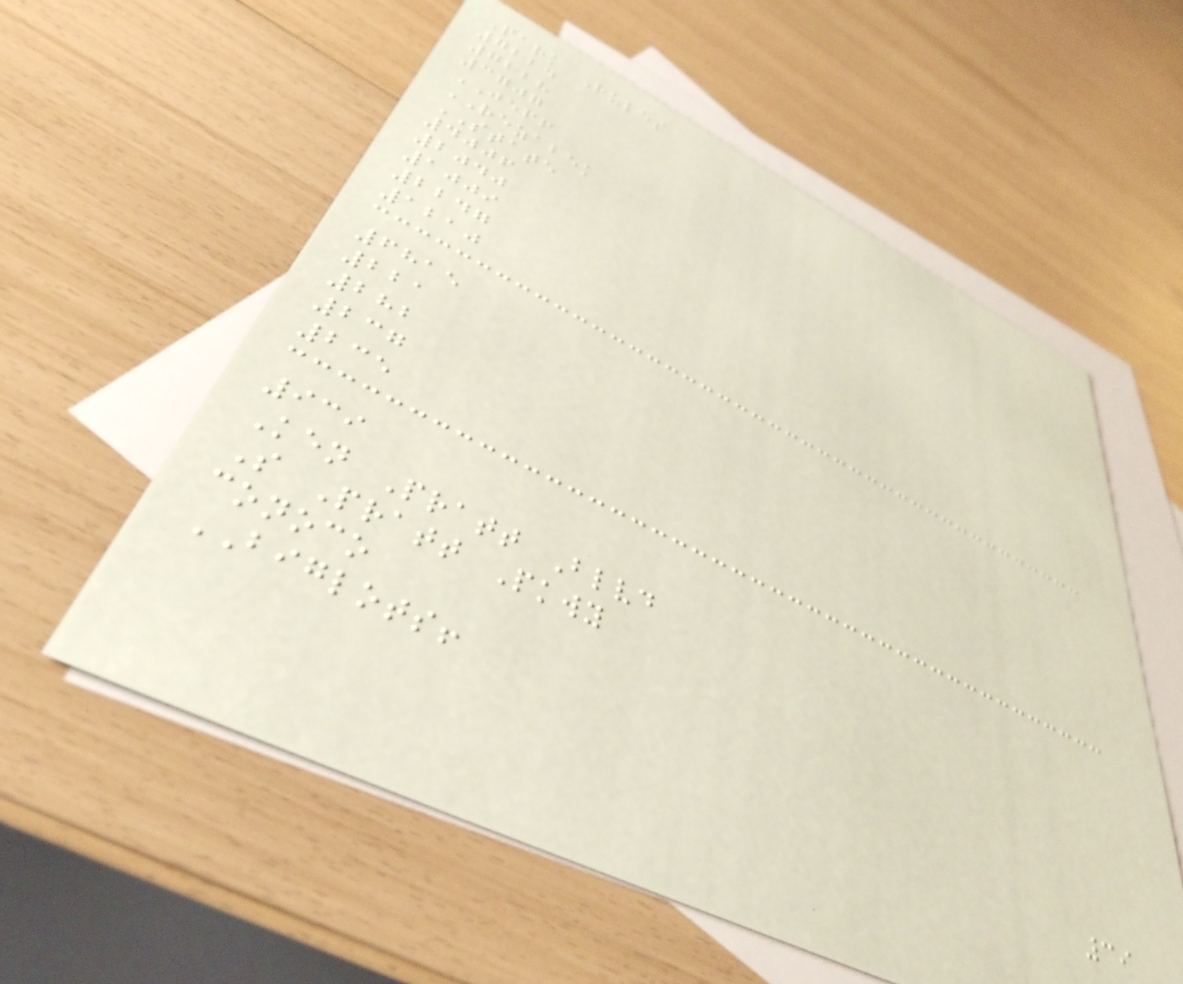Park Rules
7224
7228
3707
JEFF
REZABEK
STATE
4006
2040
1009
2247
1210
6815
221
282
237
235
939
Ken Pratt Blvd
S Pratt Pkwy
conoco
BIGLOTS!
39
